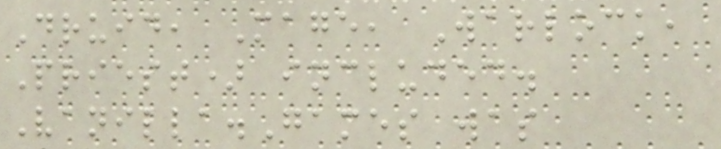Druid, Mage, Warlock,
Priest) included.
Vanilla.Games was
